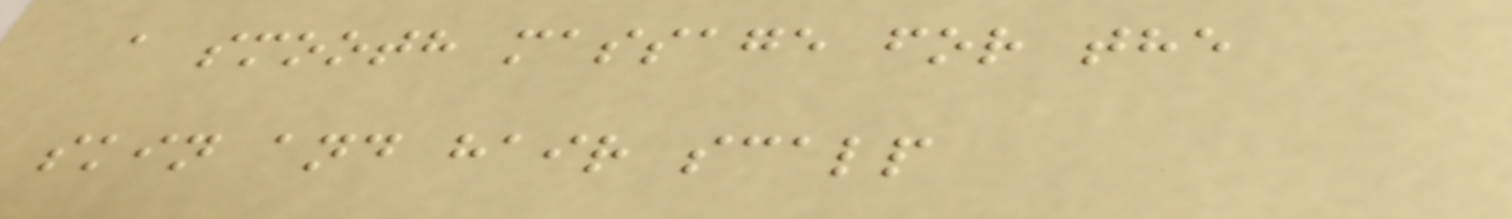a smooth massage for the
skin and hair scalp
